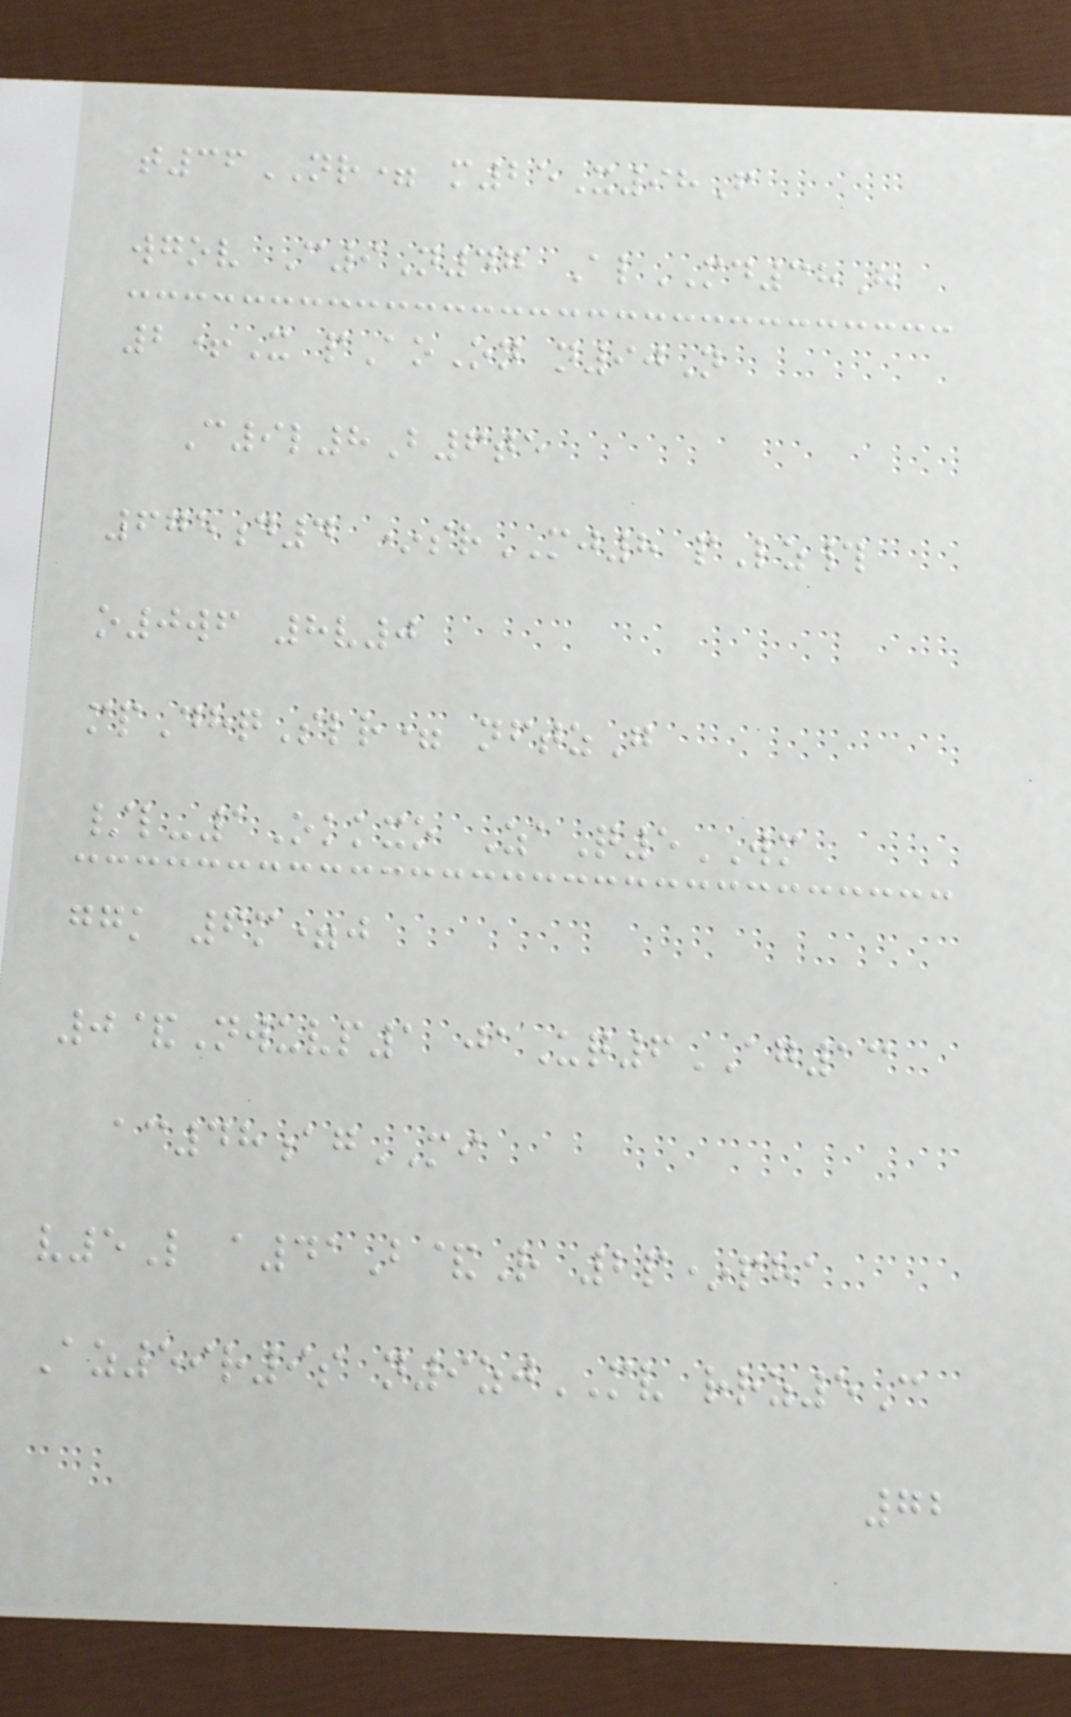t36NR= m25X98F
wgov C9N47 AlMD38H
2+X pAoOn n90N
C9l8B6te
675d4 *srMJ8 pLz#
o0wf 8v0
mpDhqSlr= nftzG
/l-1Okkxo ZaQ5WM
ggk 6m=j
0&Nwuvp1 jaUq6AG13
ac48agMI
v5L a41B&R 2p*pha
Az59r9s n9zjMV rrz5C
72
